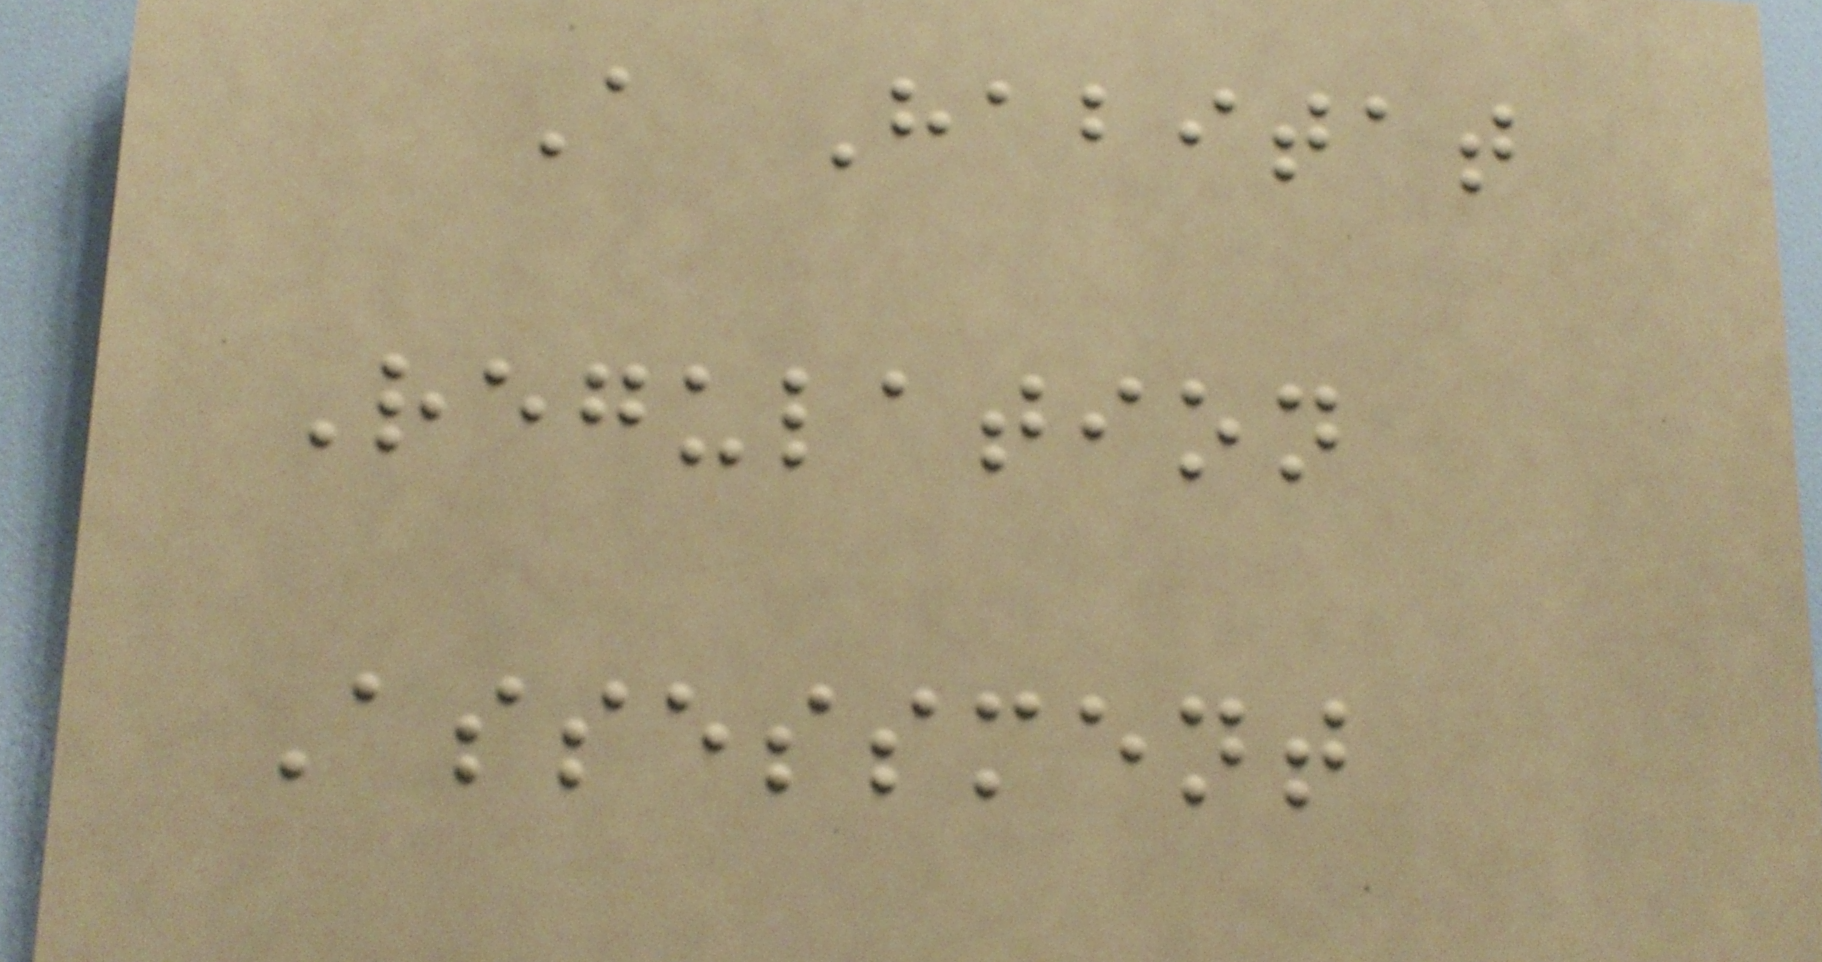A Habitat
Regulation
Assessment
